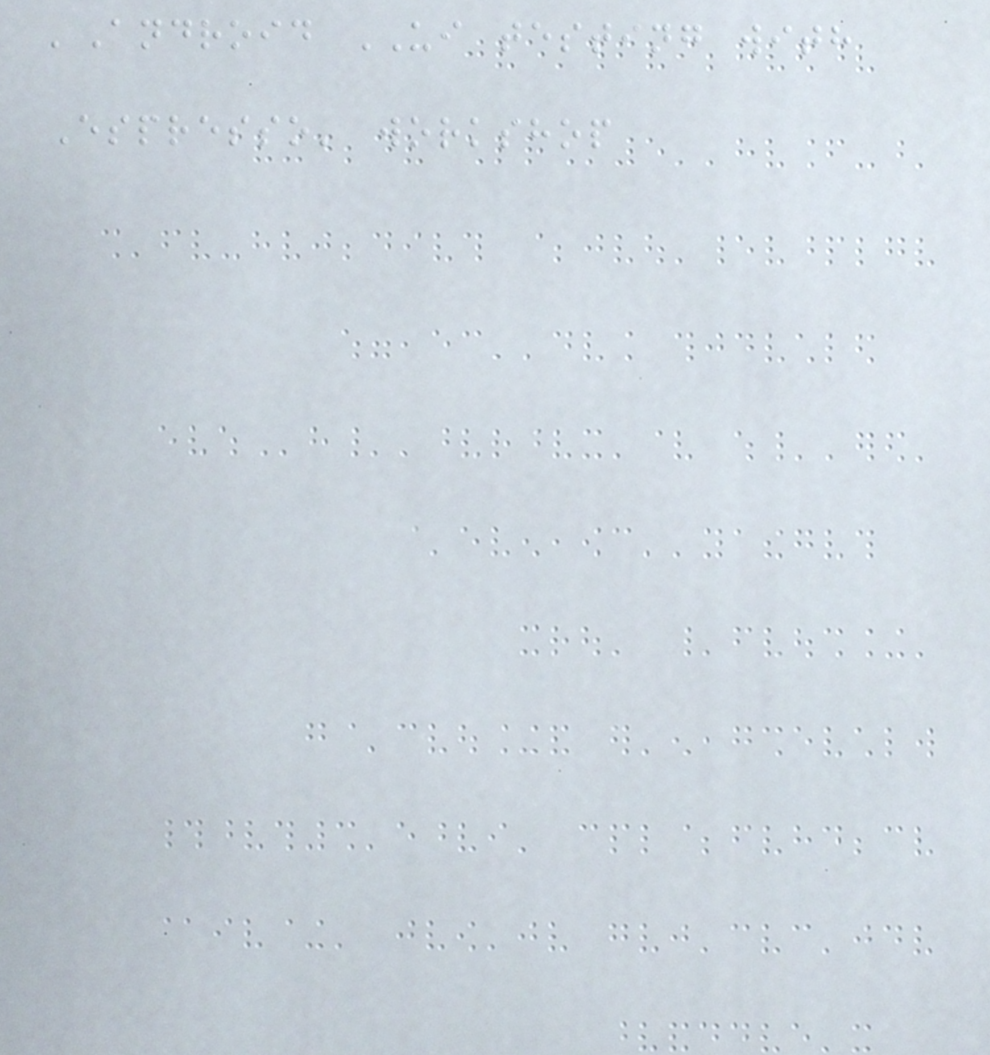'Android UI testing with
Espresso' workshop
